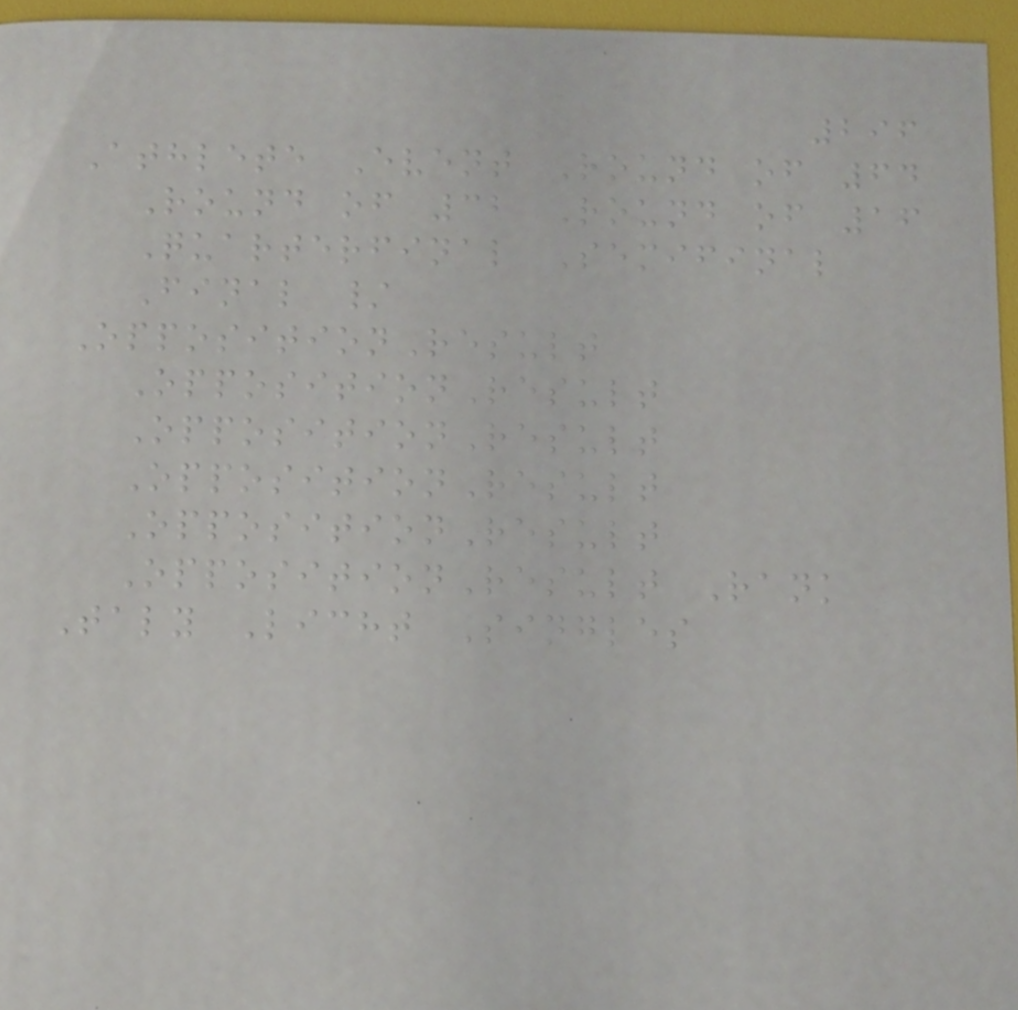296
Athlete Event Round of 64
Round of 32 Round of 16
Quarterfinal Semifinal
Final /
OppositionResult
OppositionResult
OppositionResult
OppositionResult
OppositionResult
OppositionResult Rank
Taly Licht Singles
